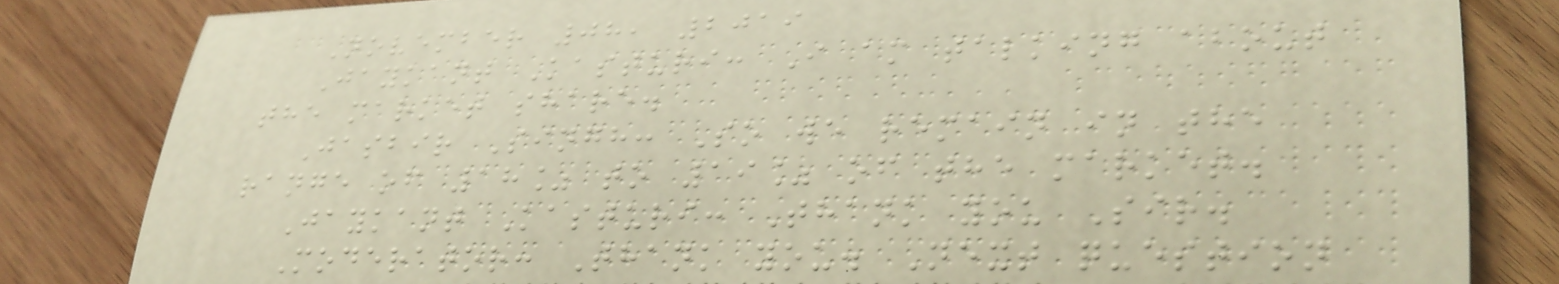November 08, 2019
Jaykant Kasturi: I am talking about
the market share.
Jasbir Singh: So we remain in the
range of 18% to 19% of the market.
Jaykant Kasturi: Thank you Sir.
Moderator: Thank you. Next question
